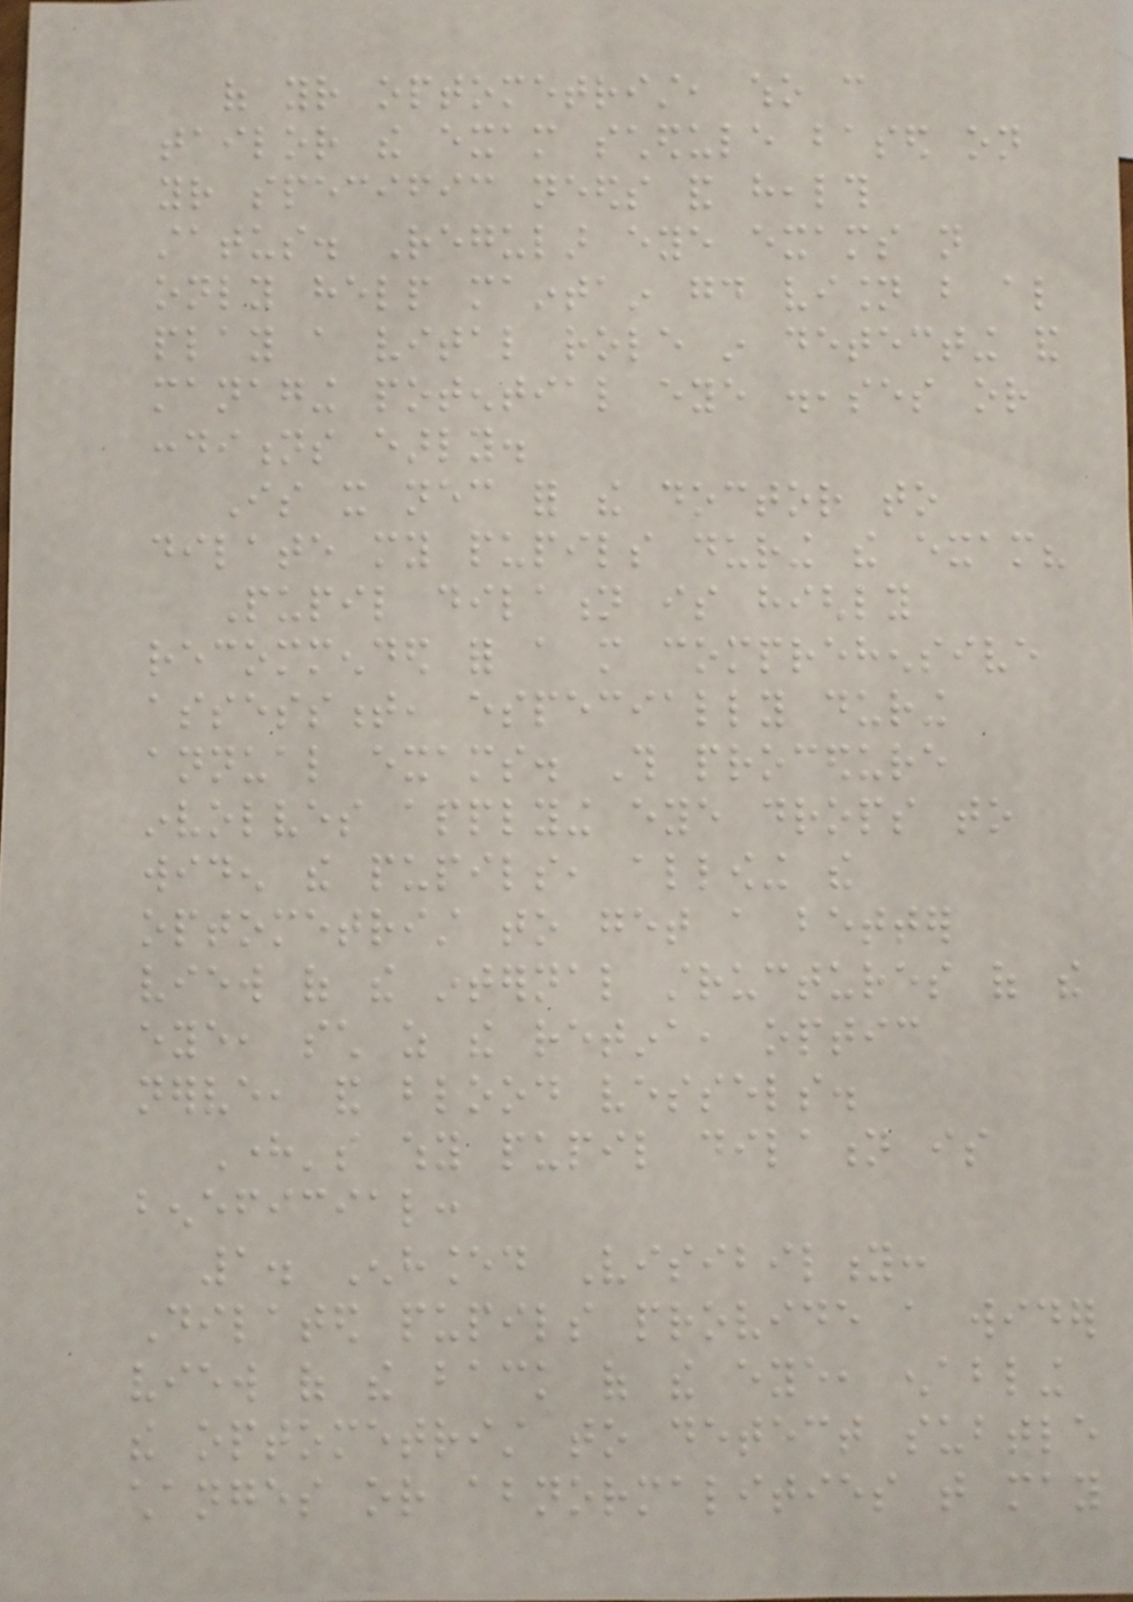of your optometrist, who can
tailor the exam schedule based on
your specific needs and health
status. Regular eye exams not
only help maintain good vision but also
play a vital role in detecting and
managing potential eye diseases or
conditions early.
Is it necessary for the doctor to
dilate my pupils during the exam?
Pupil dilation is highly
recommended for a more comprehensive
assessment, especially during
annual exams. This procedure
involves applying eye drops to
widen the pupils, allowing the
optometrist to get a better
view of the internal structures of the
eye, such as the retina, optic
nerve, and blood vessels.
Here's why pupil dilation is
beneficial:
1. Enhanced Visibility:
Dilated pupils provide a wider
view of the back of the eye, enabling
the optometrist to detect subtle
changes or abnormalities that may
